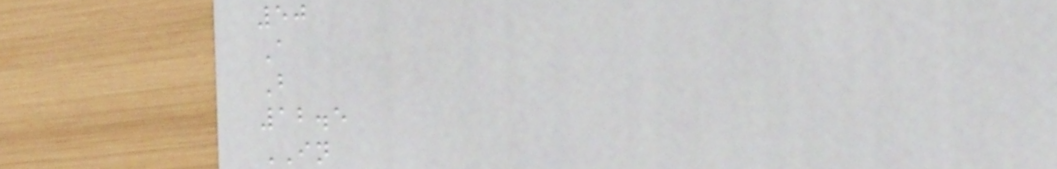50
A
B
12.5
IN
